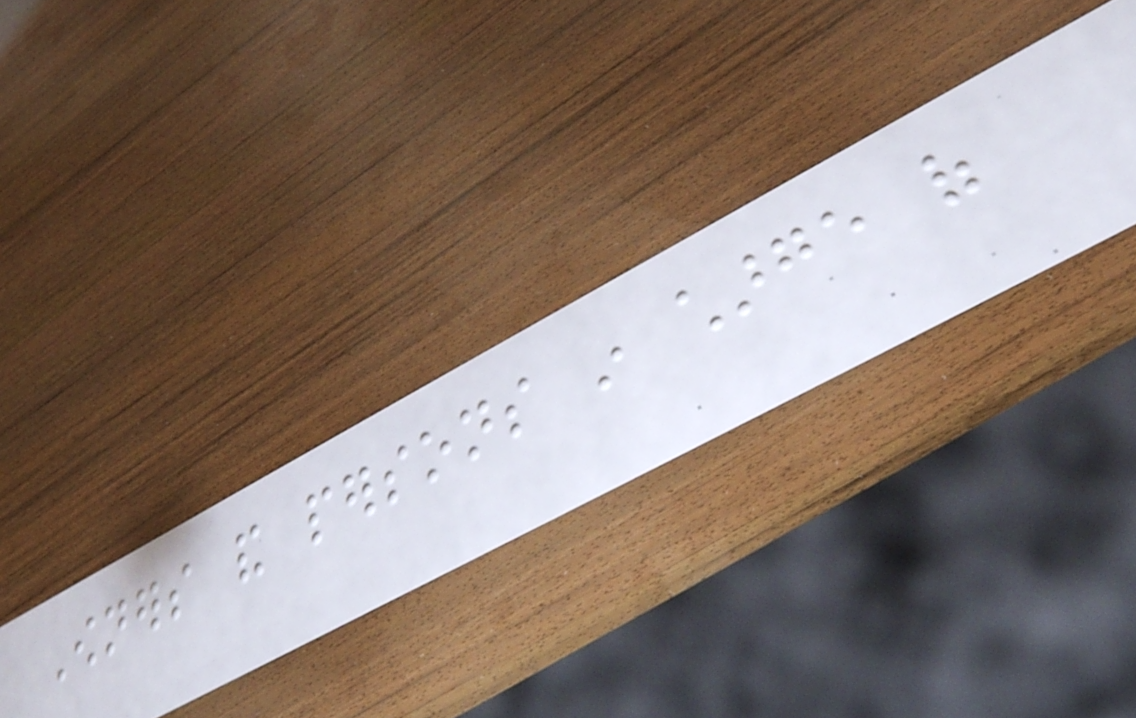Owners and persons in charge of
